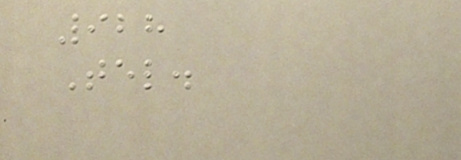928
Tel.
